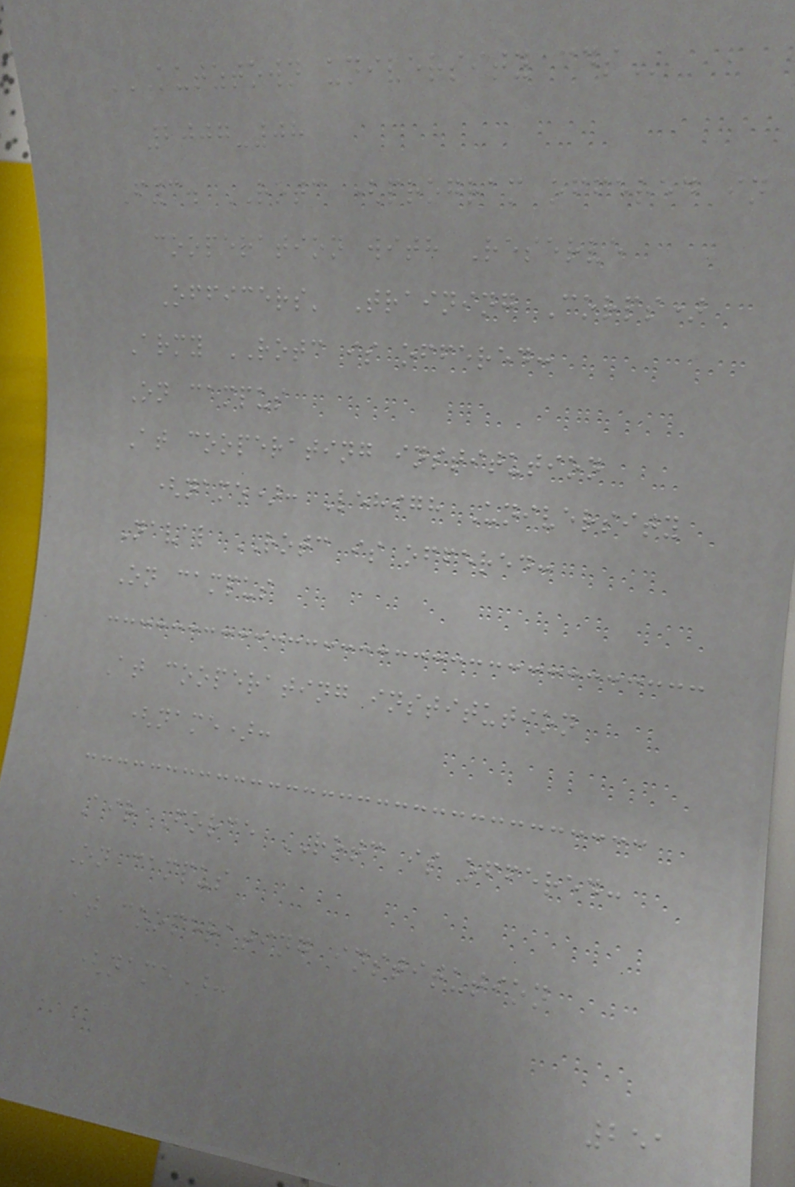KUTZTOWN UNIVERSITY CDS
2007-08
F3. ROTC (program offered in
cooperation with Reserve
Officers' Training Corps)
Army ROTC is offered:
On campus
At cooperating institution
(name): Lehigh University
Naval ROTC is offered:
On campus
At cooperating institution
(name):
Air Force ROTC is offered:
On campus
At cooperating institution
(name):
251
